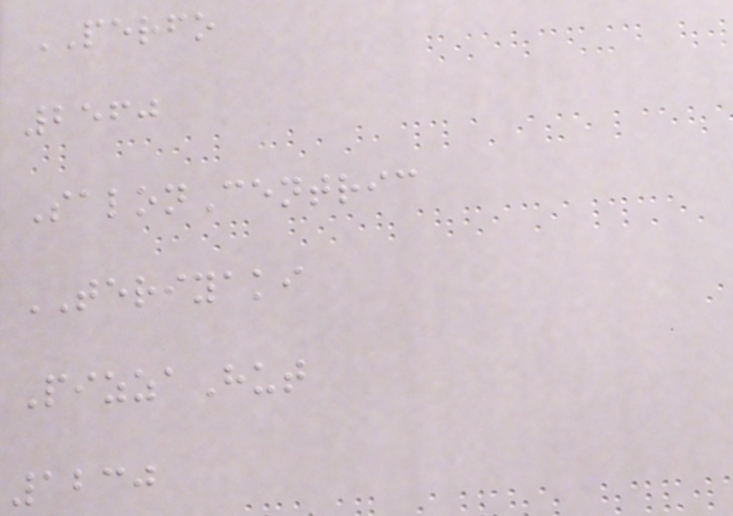PERFO
2560
SalonCentric
TERIYAKI
PizzaHut
1230
